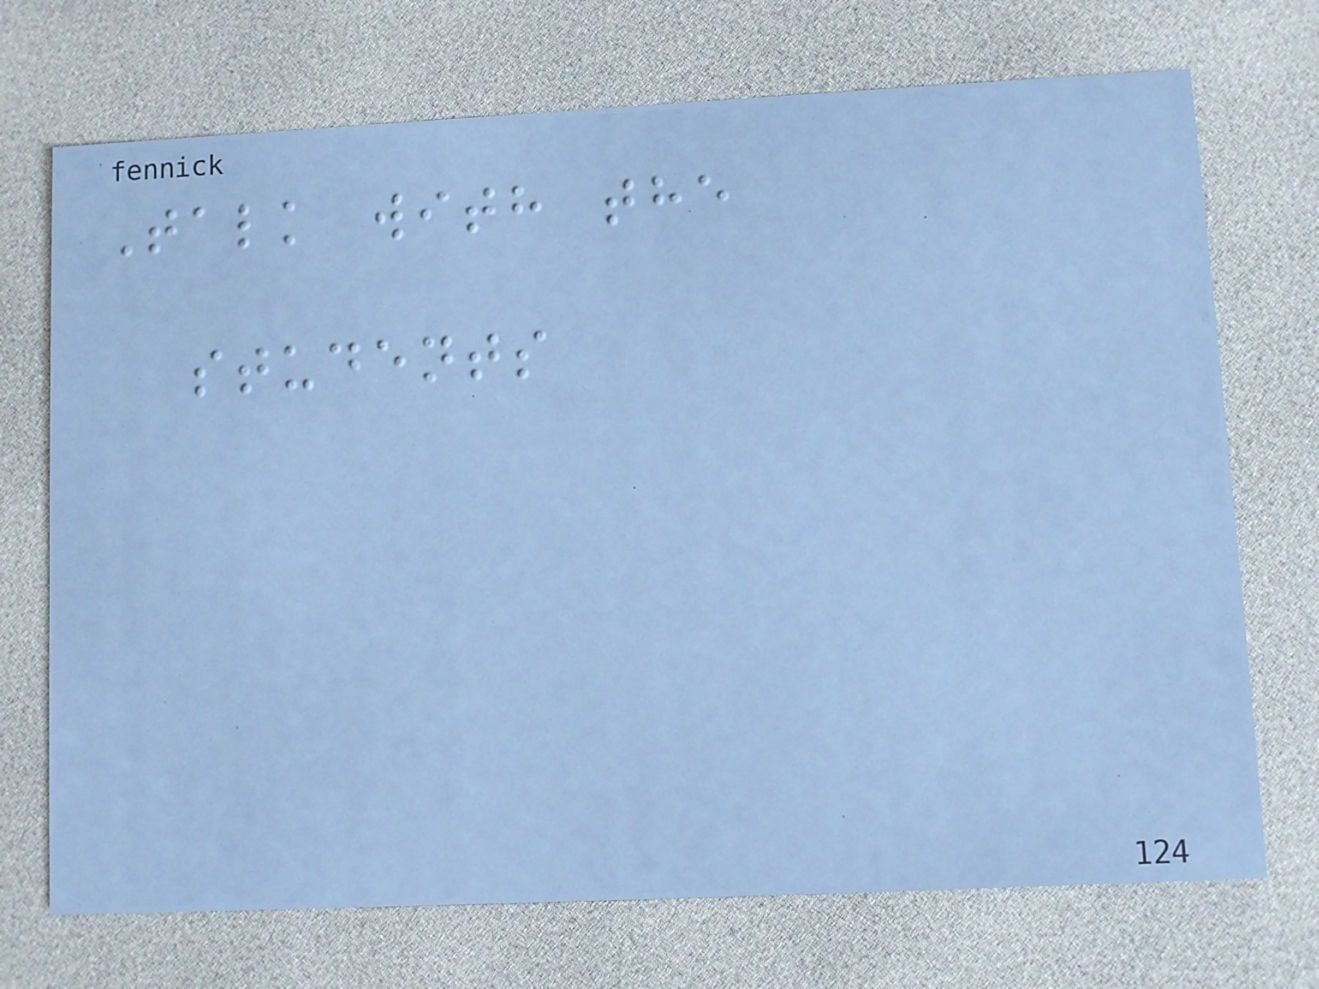Talk with the
students
